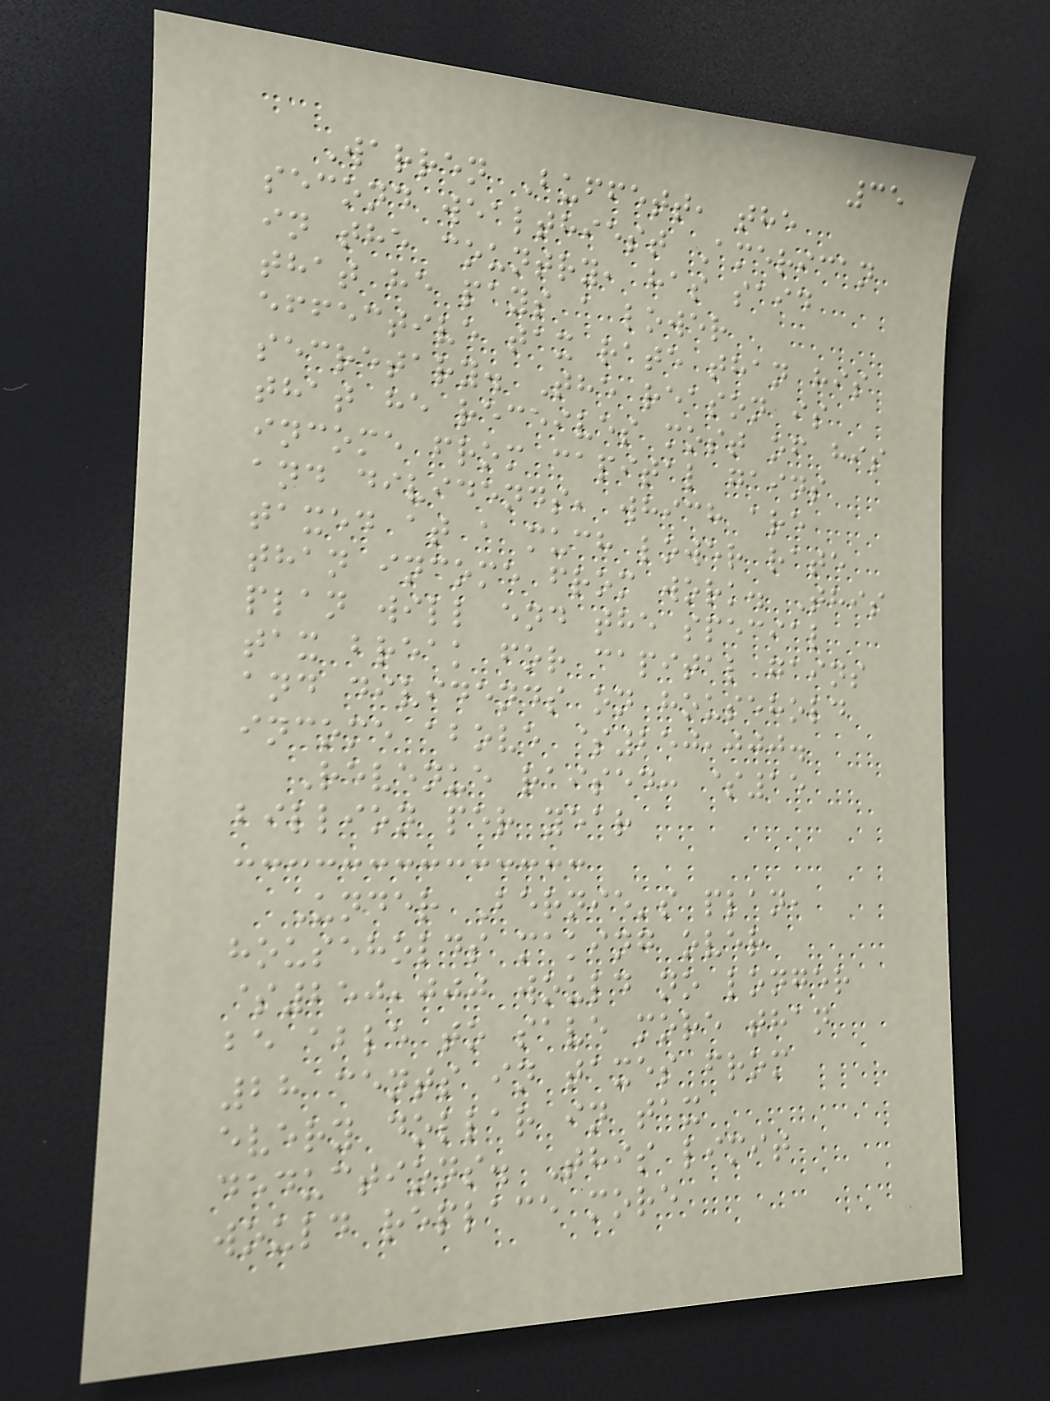35
Warren Buffett, the
second wealthiest American
in the country, has said
that he pays a lower
effective tax rate than his
secretary. The reason is
that he receives most of his
income from capital gains
and dividends, which are
taxed at a much lower rate
than income from work. This
plan will end the special
tax break for capital gains
and dividends on household
income above $250,000.
Revenue raised: $15
billion per year
Under Bernie's plan,
households making over
$250,000 would no longer
be able to save more than
28 cents in taxes from
every dollar in tax
deductions. This limit
would replace more
